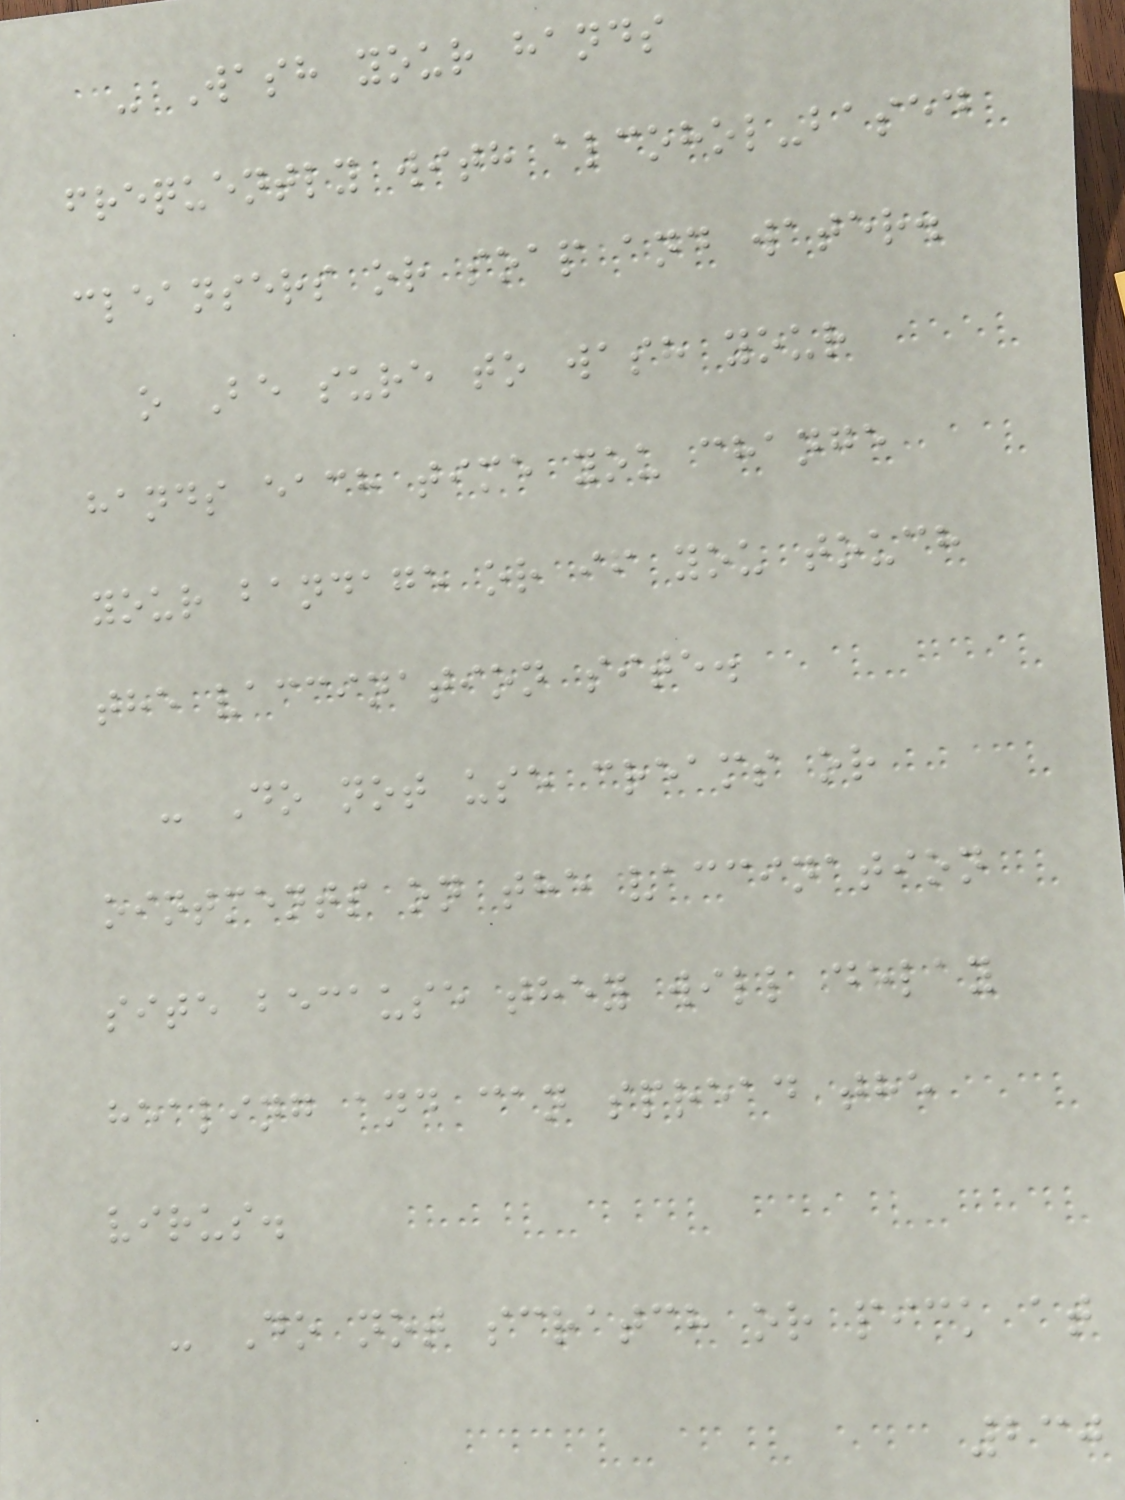- Wash your hands
frequently with alcohol-based
cleansers or soap and water.
o Be sure to wash your
hands each time you change
your bandage or if you touch
the vaccination site.
- Do not use creams or
ointments on the vaccination
site because they will delay
healing and can spread the
virus.
- Do not scratch or pick at
230
